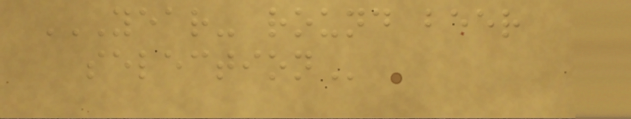YEAR- ROUND BEER
SELECTION
